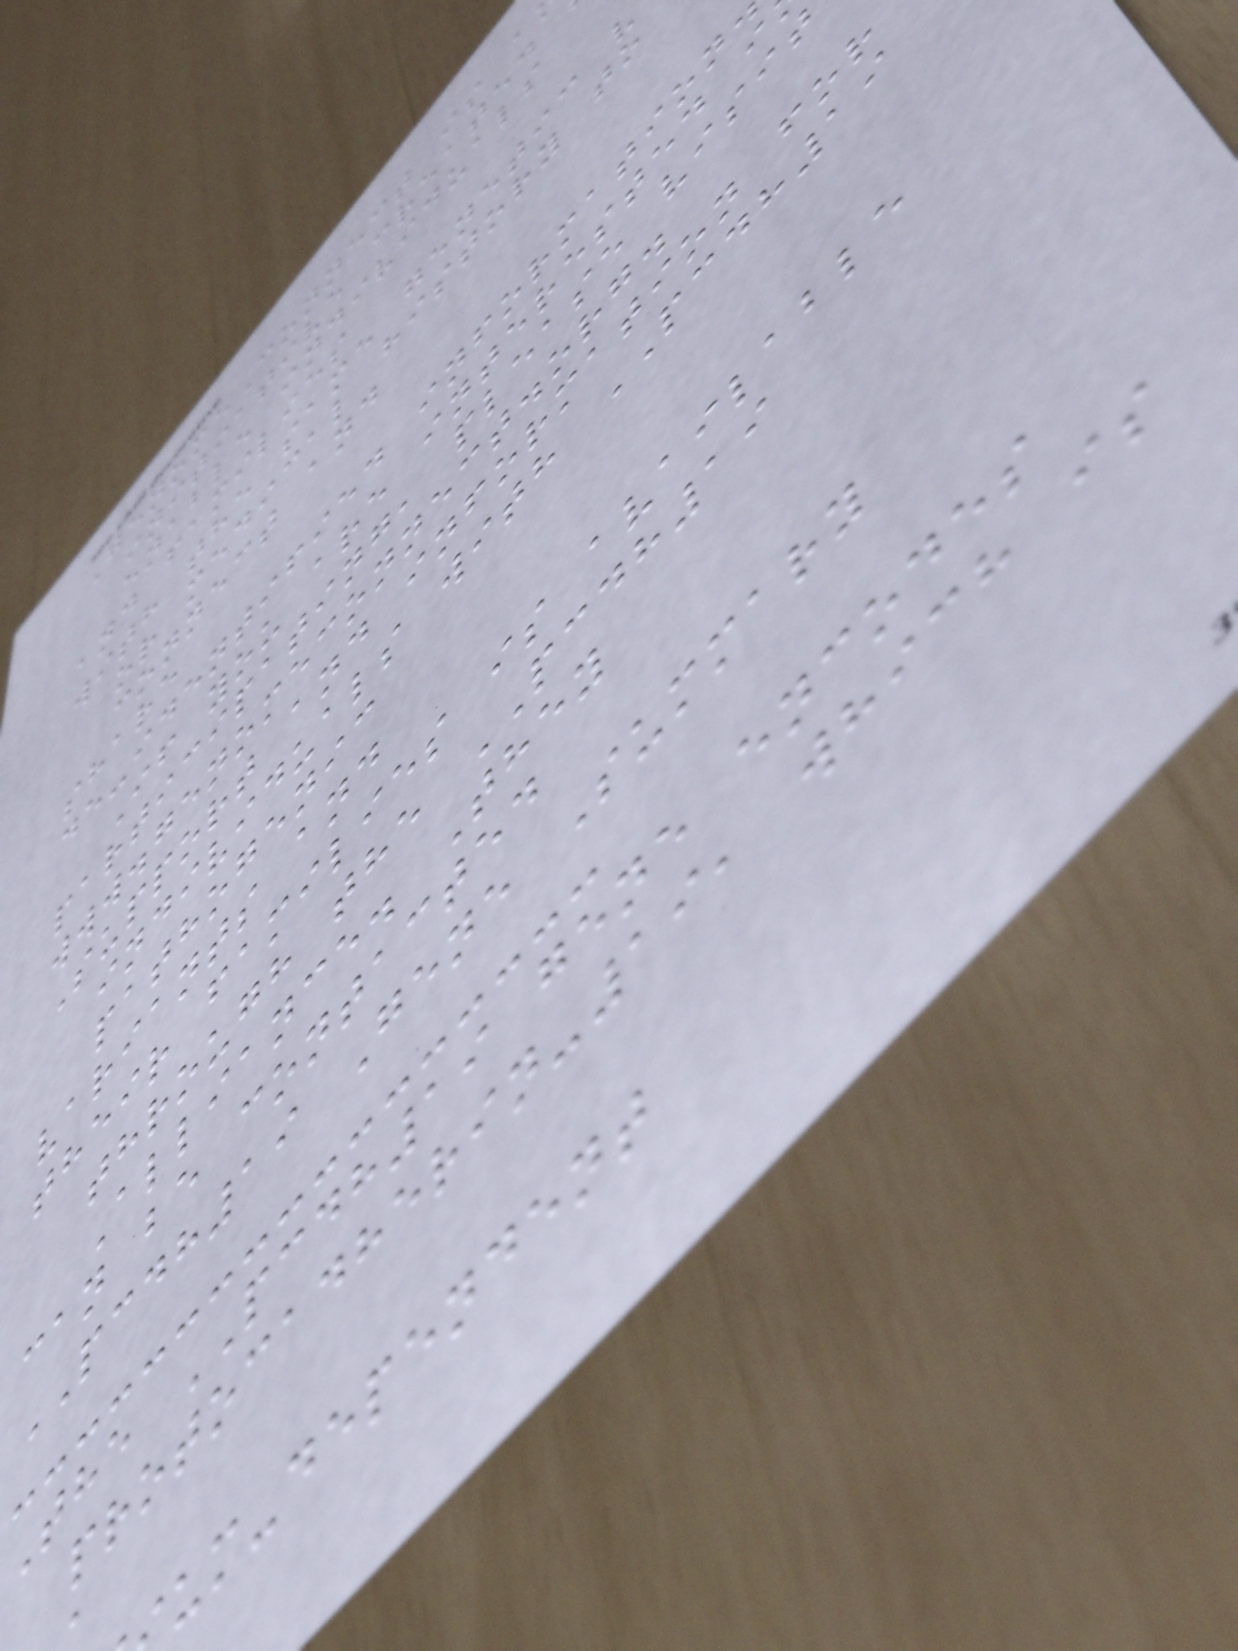GenomeConnect is a
initiative created
enable individuals
and families
with the same genetic v
or medical history to
connect and
share
de-identified information
If you are interested i
participating, please visit
www.genomeconnect.org.
Support and information for
individuals with PCDH19
pathogenic
variants and
their families is available
through the PCDH19
Alliance. They
can be contacted
PCDH19 Gene Summary
The PCDH19 gene encodes
protocadherin-19, which is
um-dependent
